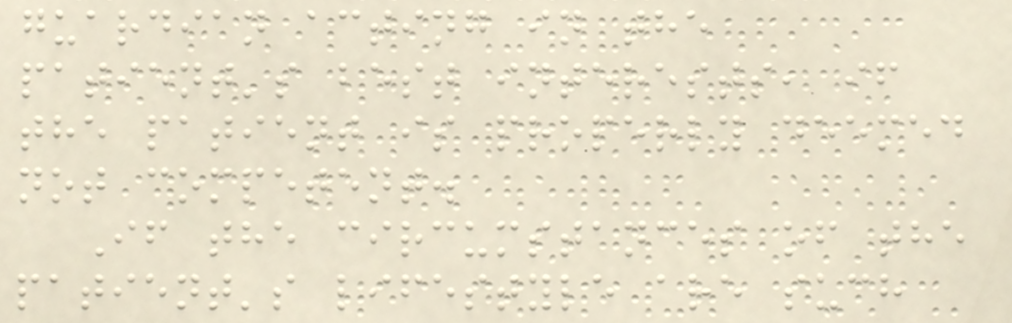guardian acting in the
patient's best interests, if
the patient is properly deemed
not competent.
If the circumstances of the
patient's lifestyle are such
